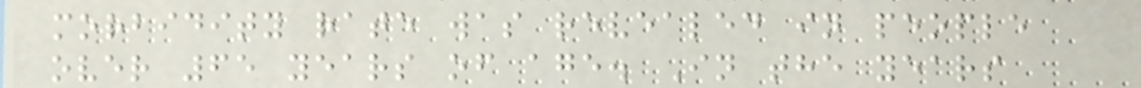morbidity rate was revealed in people
over 65 years of age. In the years
